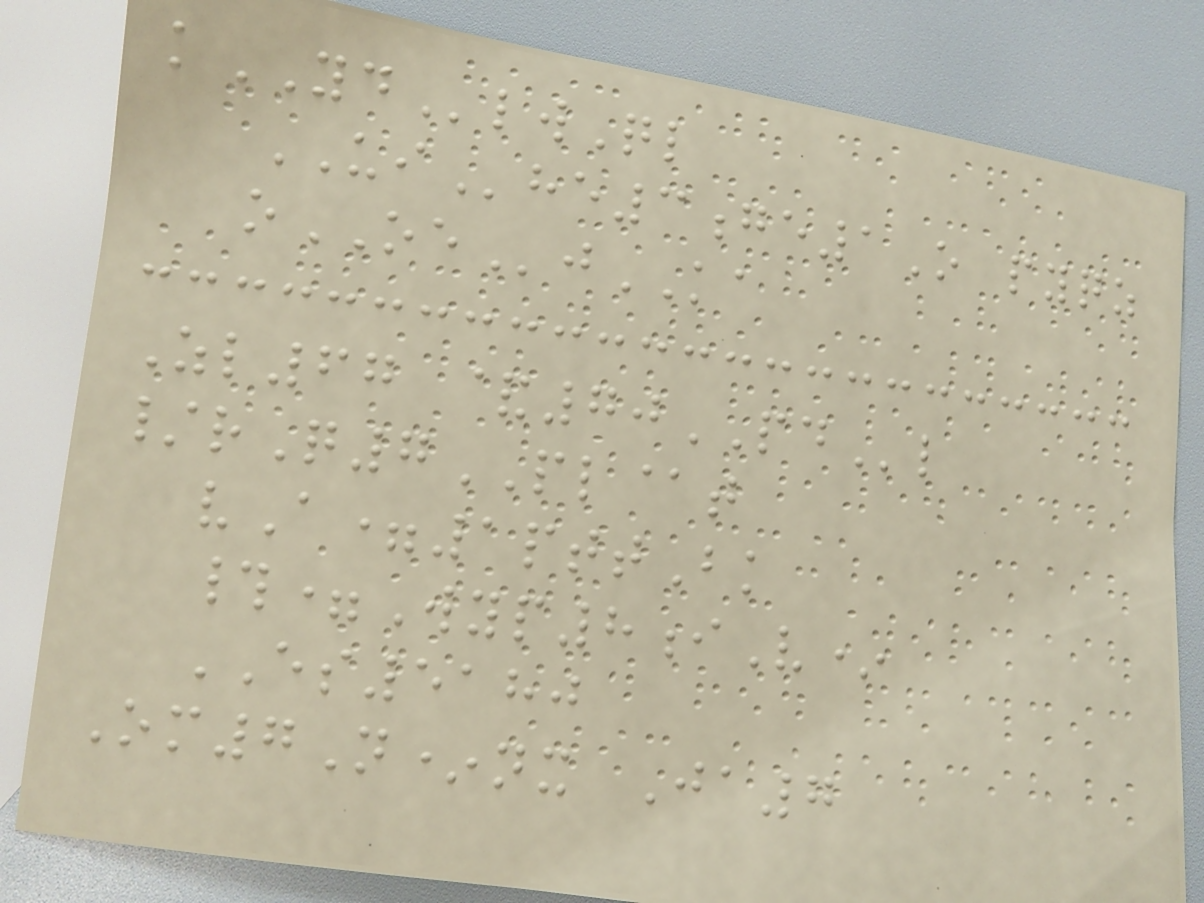kYDlwQl
UIhe3ge1O pyqz
oOEjKA
Zl67 &70PDl
/rQ7PL@t
vA=1pttBk
#=Wyp8iV*
ES5180
Om7N*nx Ja7
